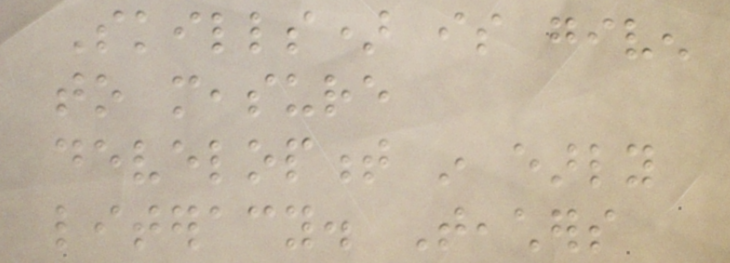Skills) is given
to measure
development in early
literacy. Teachers
